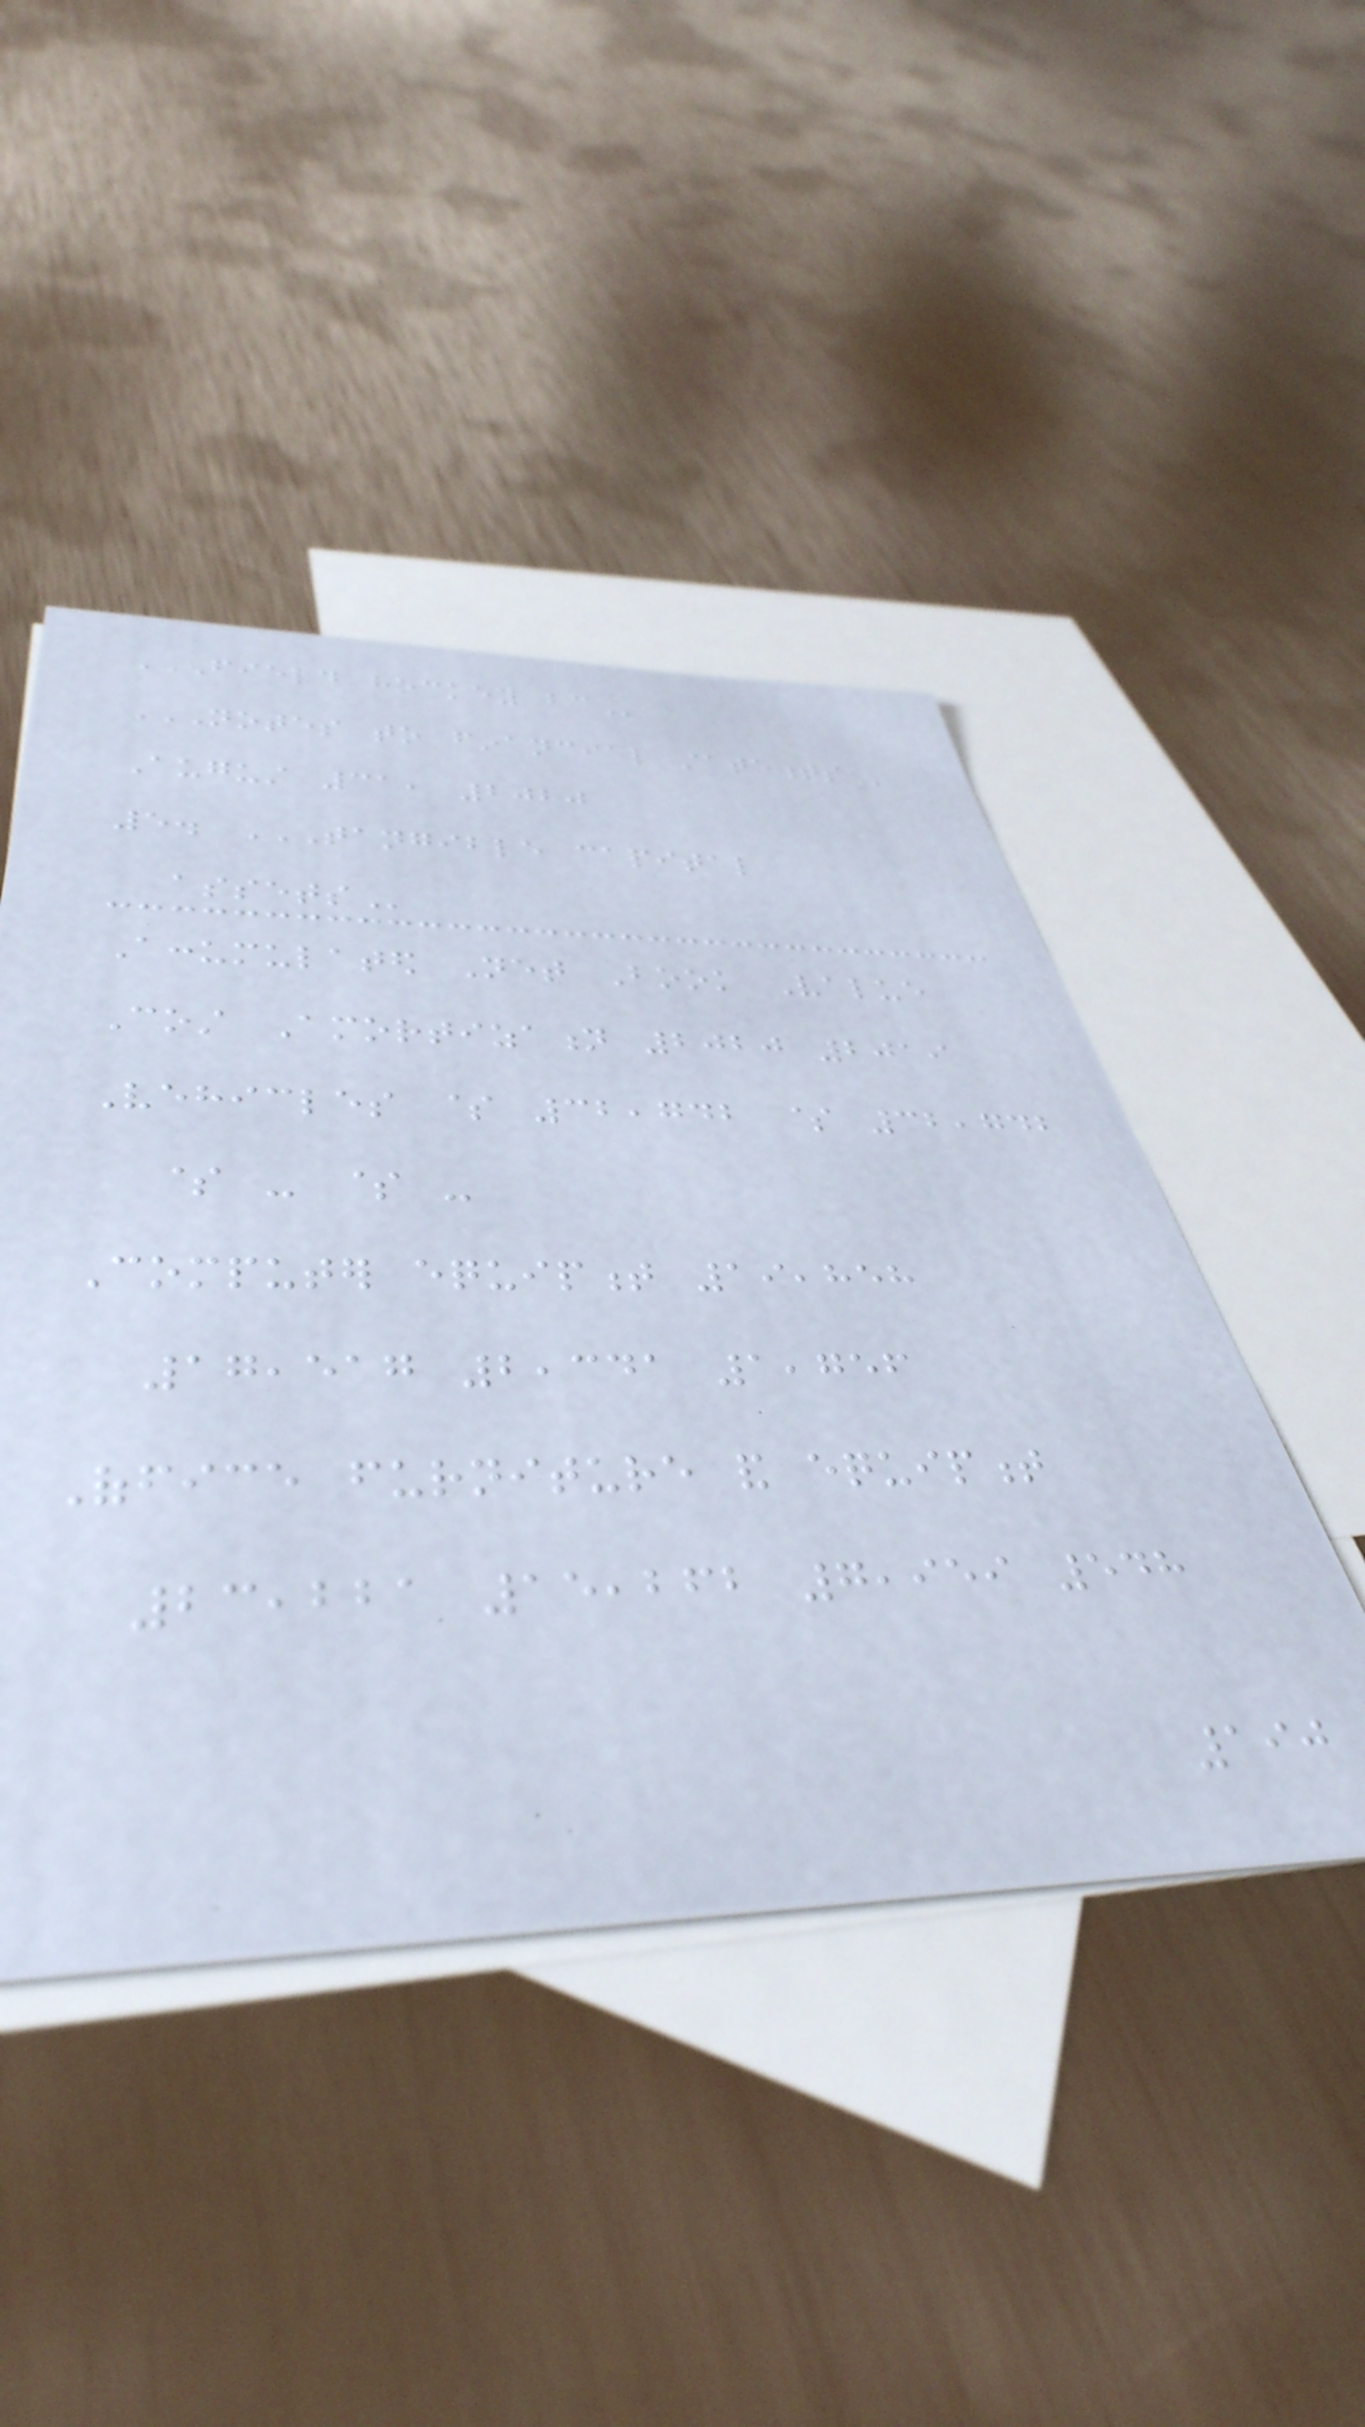FIELD HOCKEY BC
NOTES TO FINANCIAL STATEMENTS
August 31, 2020
5. TANGIBLE CAPITAL
ASSETS
Accumulated Net Book Value
Cost Amortization 2020 2019
Vehicles $ 32,742 $ 32,742
$ - $ -
Computer equipment 19,858
17,517 2,341 1,756
Office furniture and equipment
23,221 15,262 7,959 548
190
